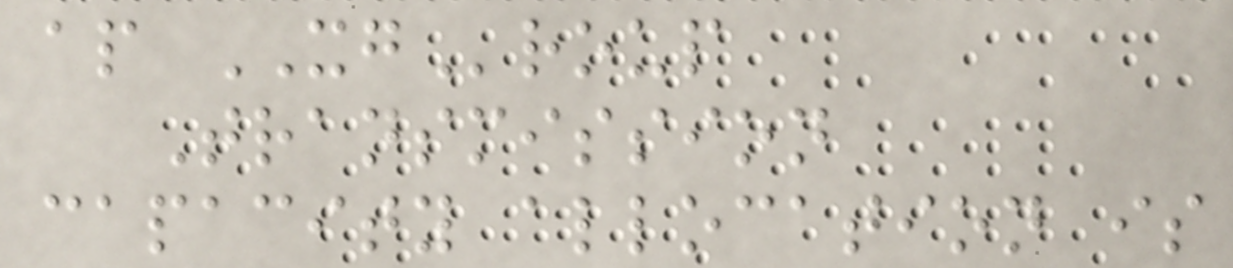ap XGroup
Transmission
capacity allocation is
